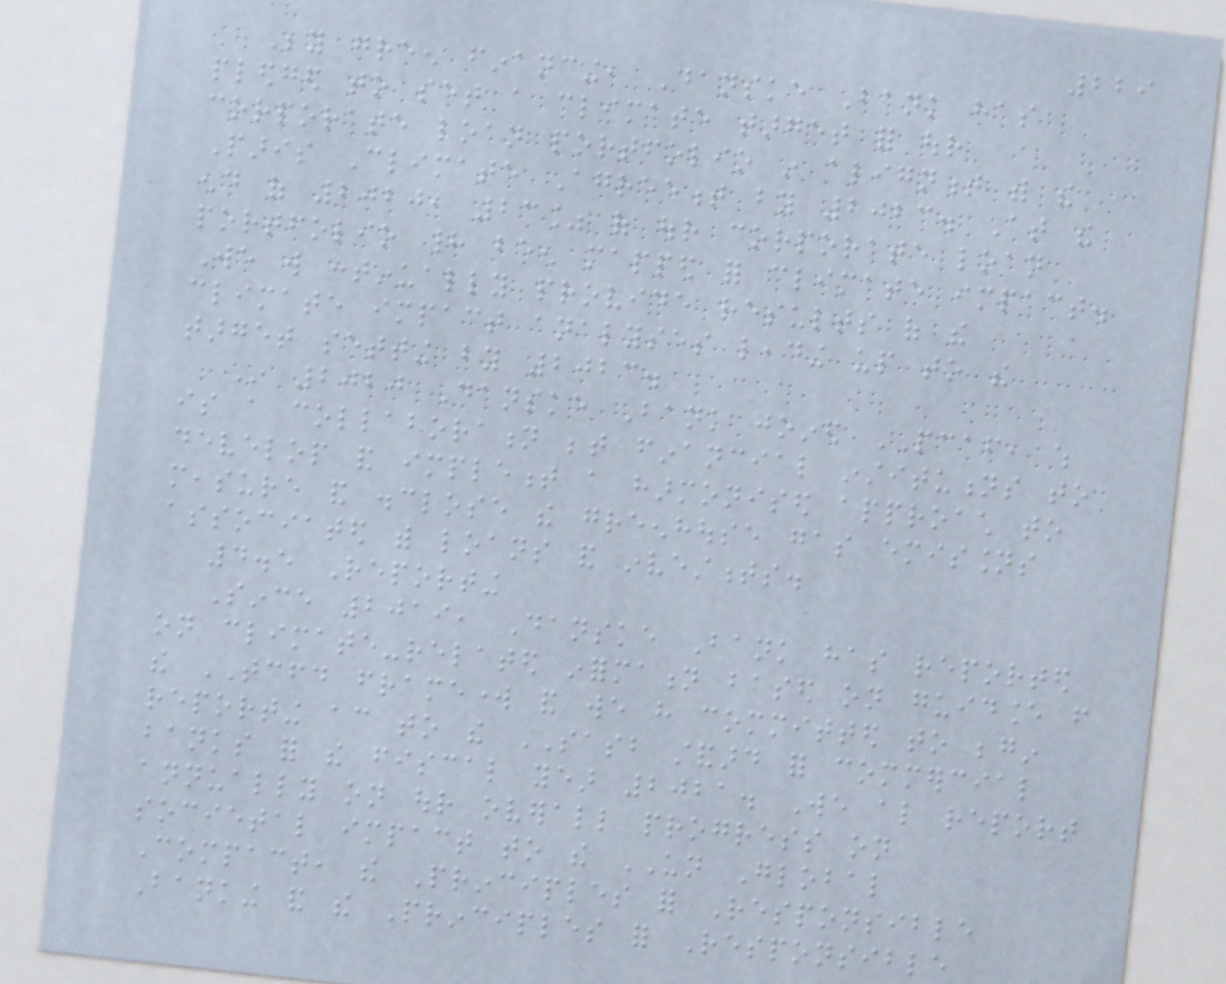229
Beyond green financing, Danske Bank has
pledged to set a climate target for our
corporate loan portfolio in alignment with the
Paris Climate Agreement by 2023. At the
end of 2020, 23% of our corporate loan
portfolio had been mapped for climate impact.
We will continually provide results of the
climate impact analyses leading up to the
target setting by 2023.
In 2020 Danske Bank joined PCAF, which
is a collaboration between financial institutions to
develop and implement a harmonised approach to
measure and disclose the greenhouse gas emissions
associated with loans and investments.
4.5 Reporting
Since 2019, Danske Bank has reported
on climate-related information based on guidance from
the TCFD framework and we have committed to begin
reporting according to the SASB standard for commercial
banks for the fiscal year 2021. We also report
annually on our overall progress on
societal impact to the UN Global
Compact, the Principles for Responsible
Banking and the Principles for Responsible
